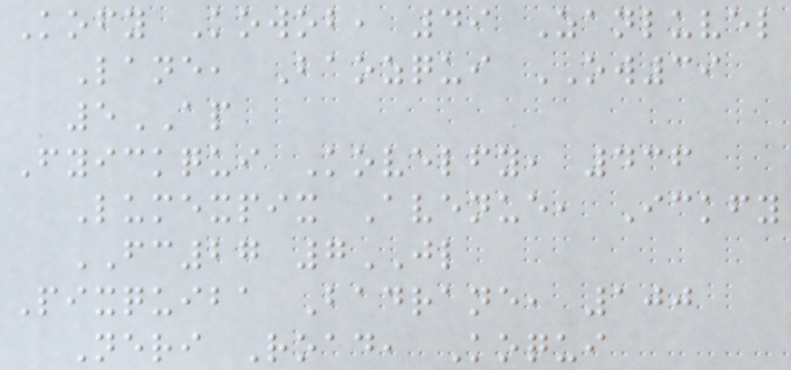Kofy Kowob, 49 Zanluvel
Lane, Baozqui OW39
5AP
Fyickqui Kovelfy, 436
Lumexpix Avenue, Ickfy
FC27 7JL
Pixquiba Badrane, 100
Neri Road, Koqui
